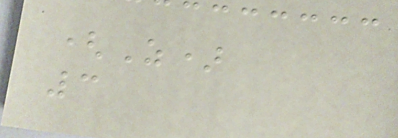(Z)
3
